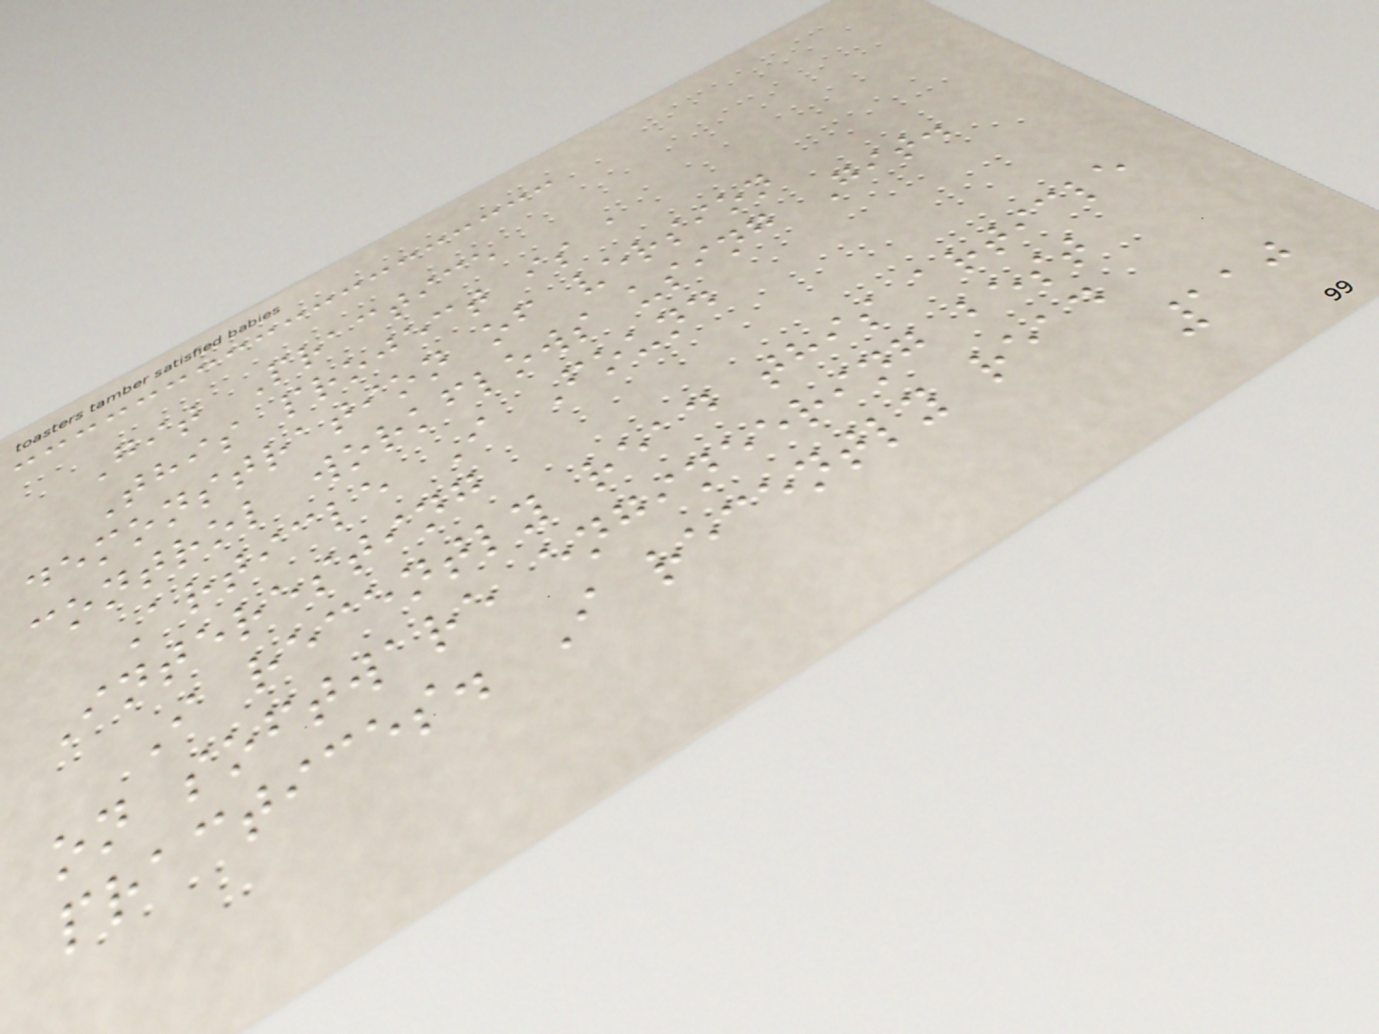Git Practice
This project is a
demonstration of version
control workflows using Git.
Article I Found
Interesting
I recently read this article
on software engineering best
practices. I recently read
110
